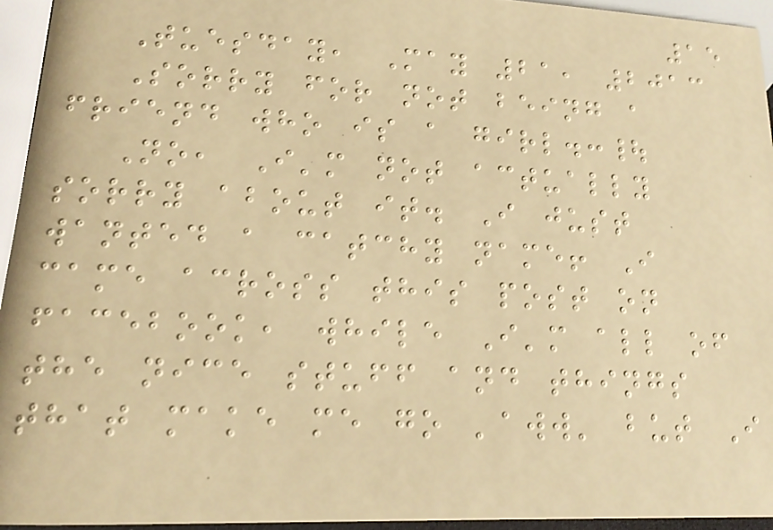15
Tuesday, May 21, 2013
Sorry for not being a
friend who is a girl.:|
No, I'm not actually
sorry about it. I just
wanted a catchy name! I
came across this post on
facebook, while I'm all of
the nice stuff and things
that make me go 'aww' but I
